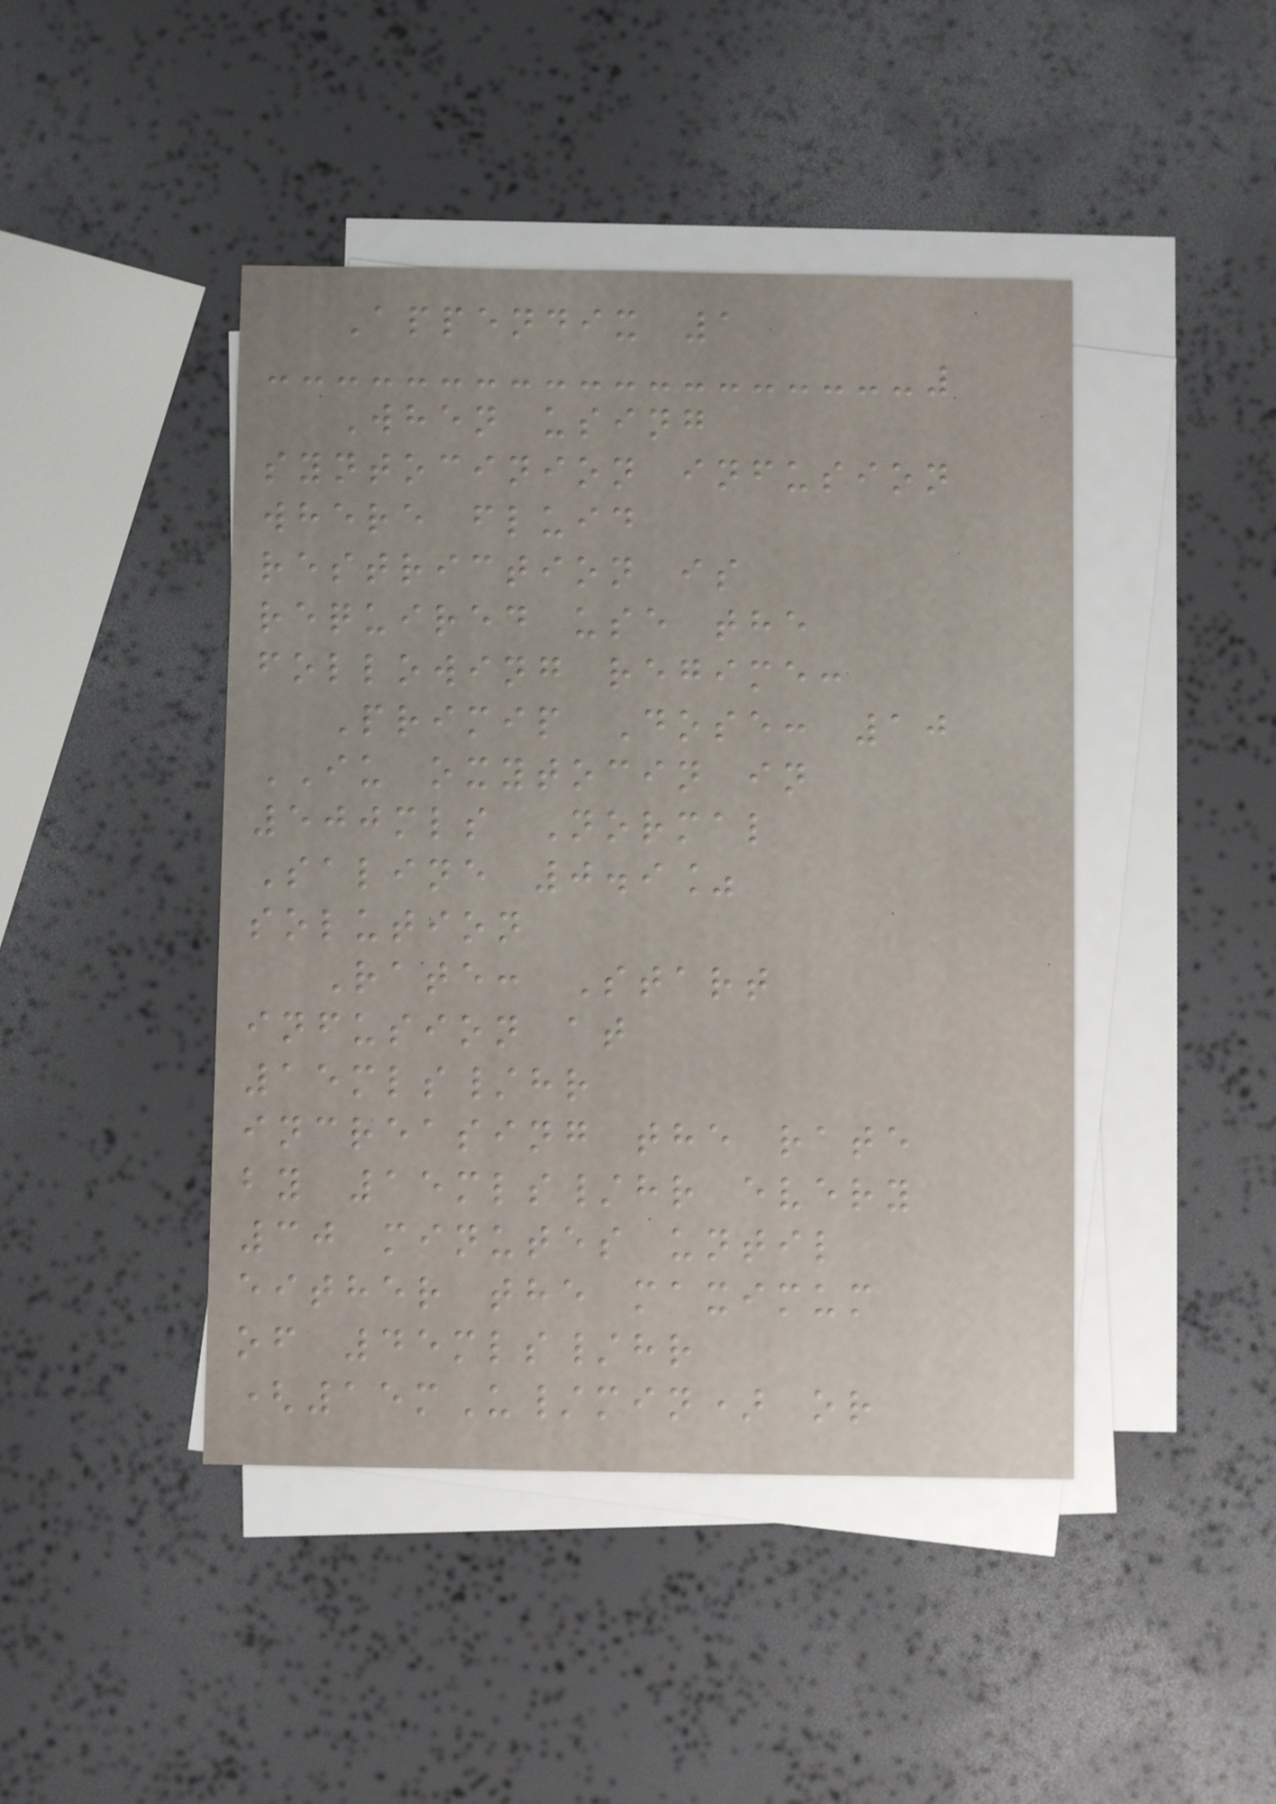Appendix 1
When using
syntocinion infusion
where fluid
restriction is
required use the
following regime:
Primip Dose: 10
IU oxytocin in
500mls Normal
Saline 0.9%
solution
Rate: Start
infusion at
15mls/hr
increasing the rate
by 15mls/hr every
30 minutes until
either the maximum
of 45mls/hr
(15mU/min) or
